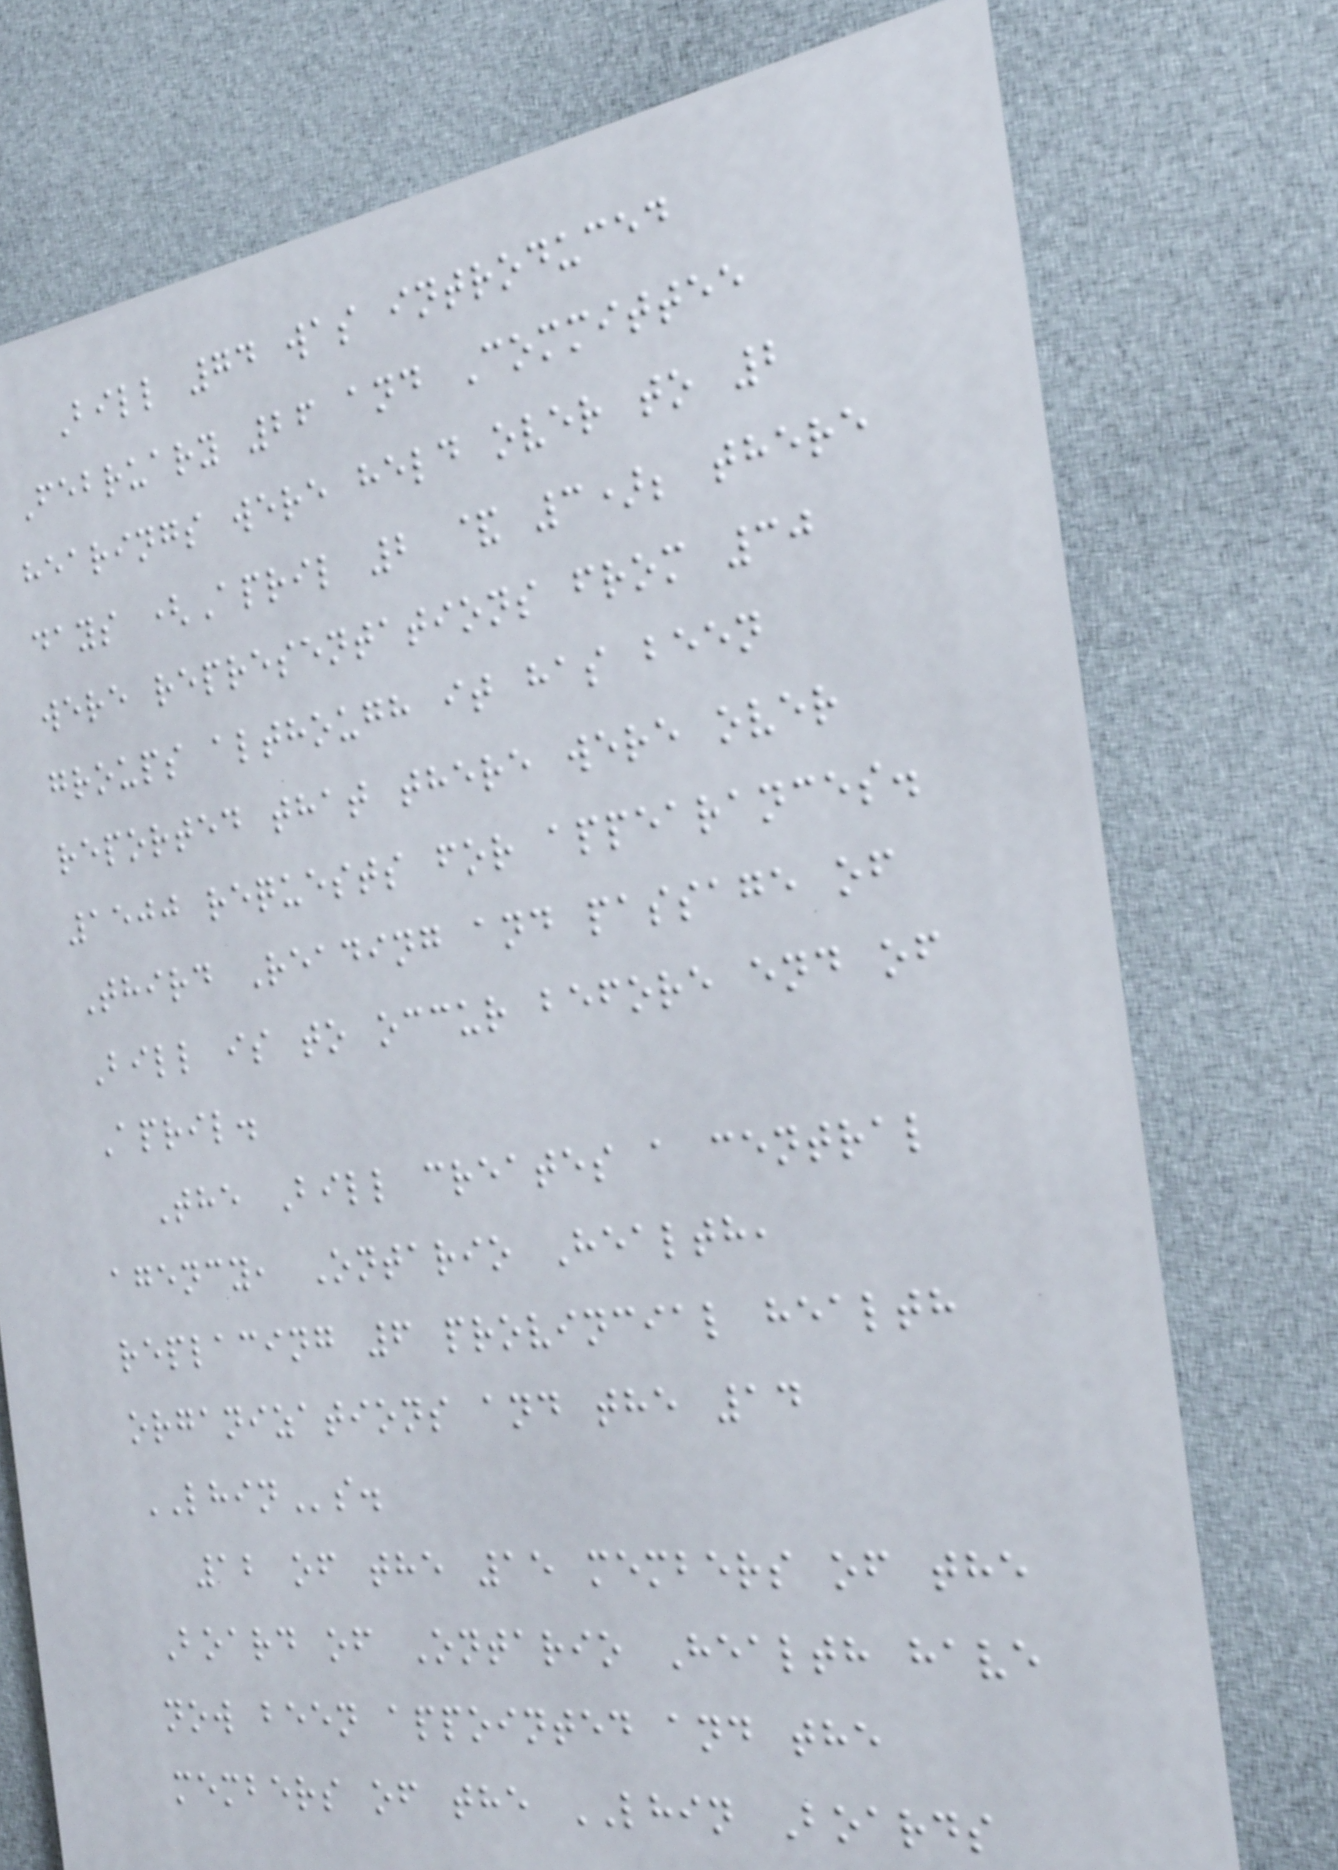Bill 74 was introduced
February 26 and Committee
hearings were held over to 2
days (April 2 & 3); there
were representations from 30
groups although it has been
reported that there were over
1500 requests for appearances.
Third Reading and passage of
Bill is to occur before end of
April.
The Bill creates a central
agency, Ontario Health,
replacing 6 provincial health
organizations and the 14
LHINs.
12 of the 15 members of the
Board of Ontario Health have
now been appointed and the
members of the LHIN Boards
